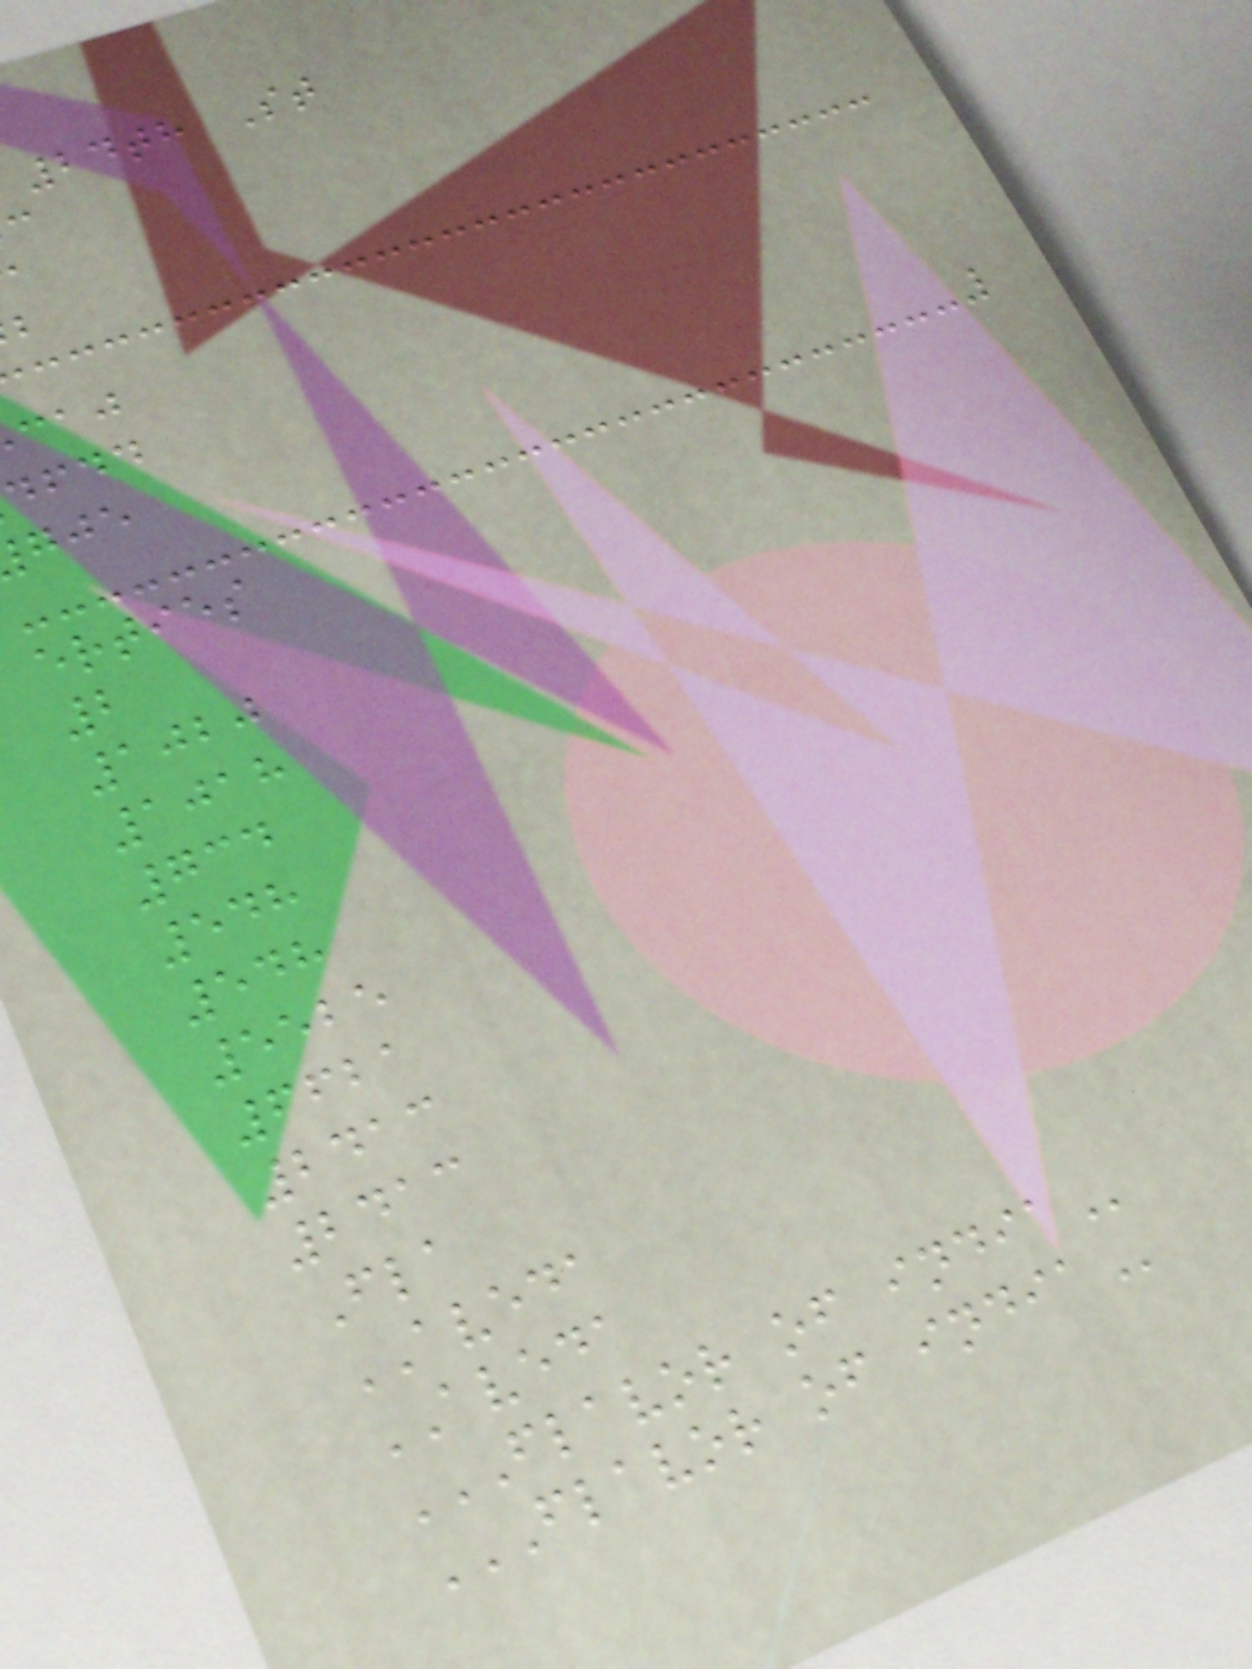24th St
dfdd
erties
2
1020
1018
734
548
548
5525
6621
2413
2413
Fla
AVEDA
AVEDA
FLAVOR OF INDIA
FLAVOR OF INDIA
